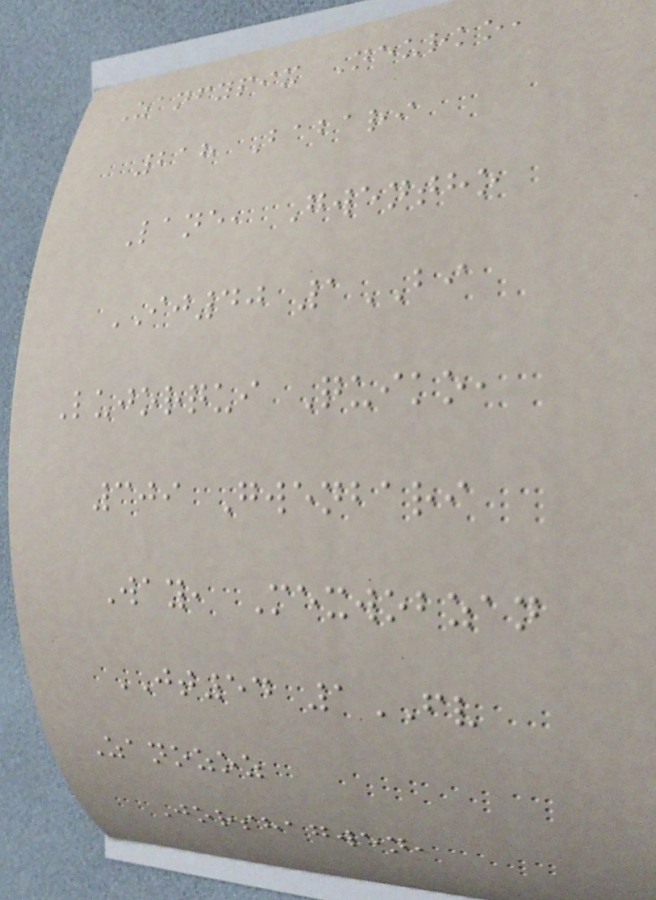Zanfypix Neurko,
218 Babari
Lane, Gwentho
IJ40 1BI
Lujorqui Quiko,
309 Gwenbari
Way, Mexwobzan
JT54 1FV
Zanozoz
Jorshagwen,
